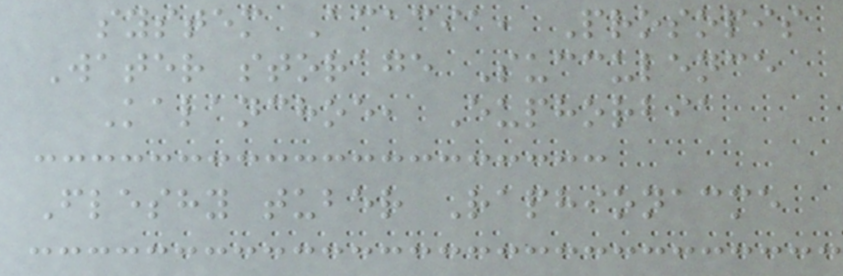system Acacia, Prosopis
Water storage Succulence
Kalanchoe, Euphorbia
Fleshy tuber Raphionacme
